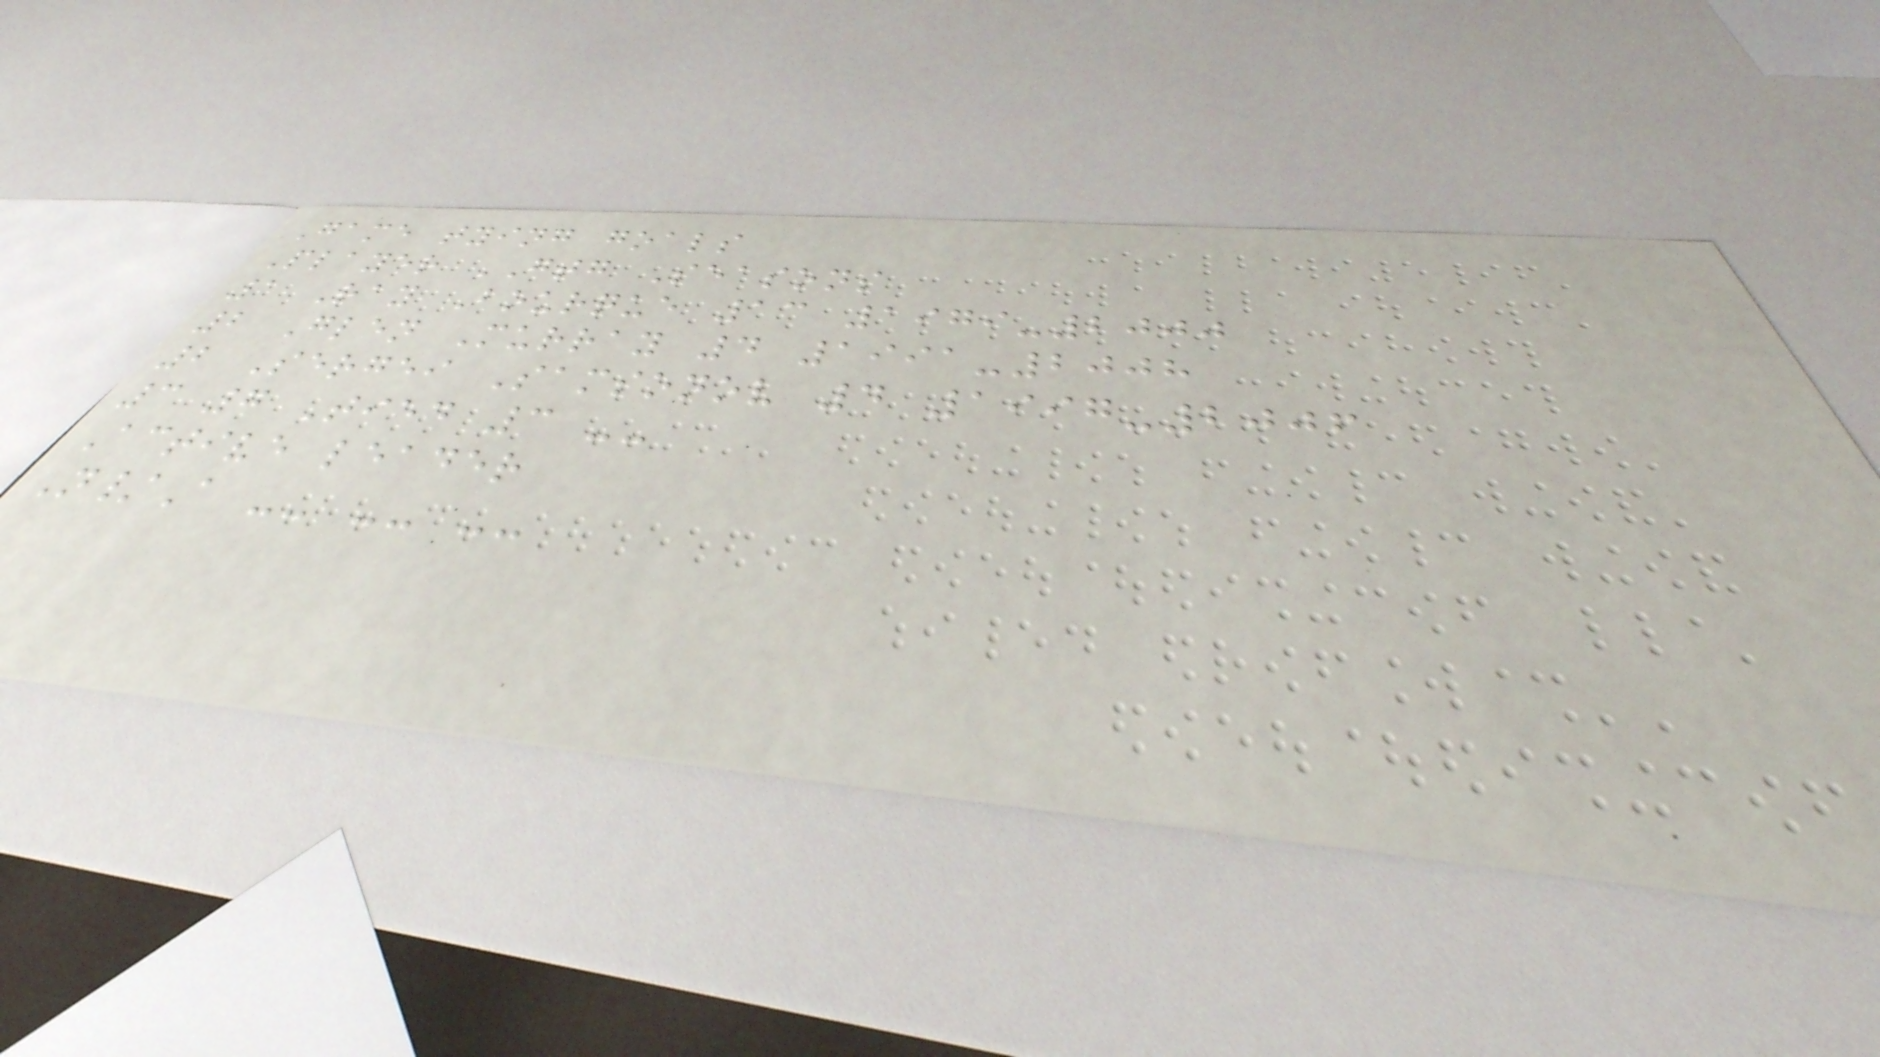Game tying goals
Player GTG Seasons
1 Ray Bourque 13 1979-2000
2 Glen Murray 4 1991-2008
2 Sergei Samsonov 4 1997-2006
3 7 Tied 3 --
Active leader
N/A -- -- --
